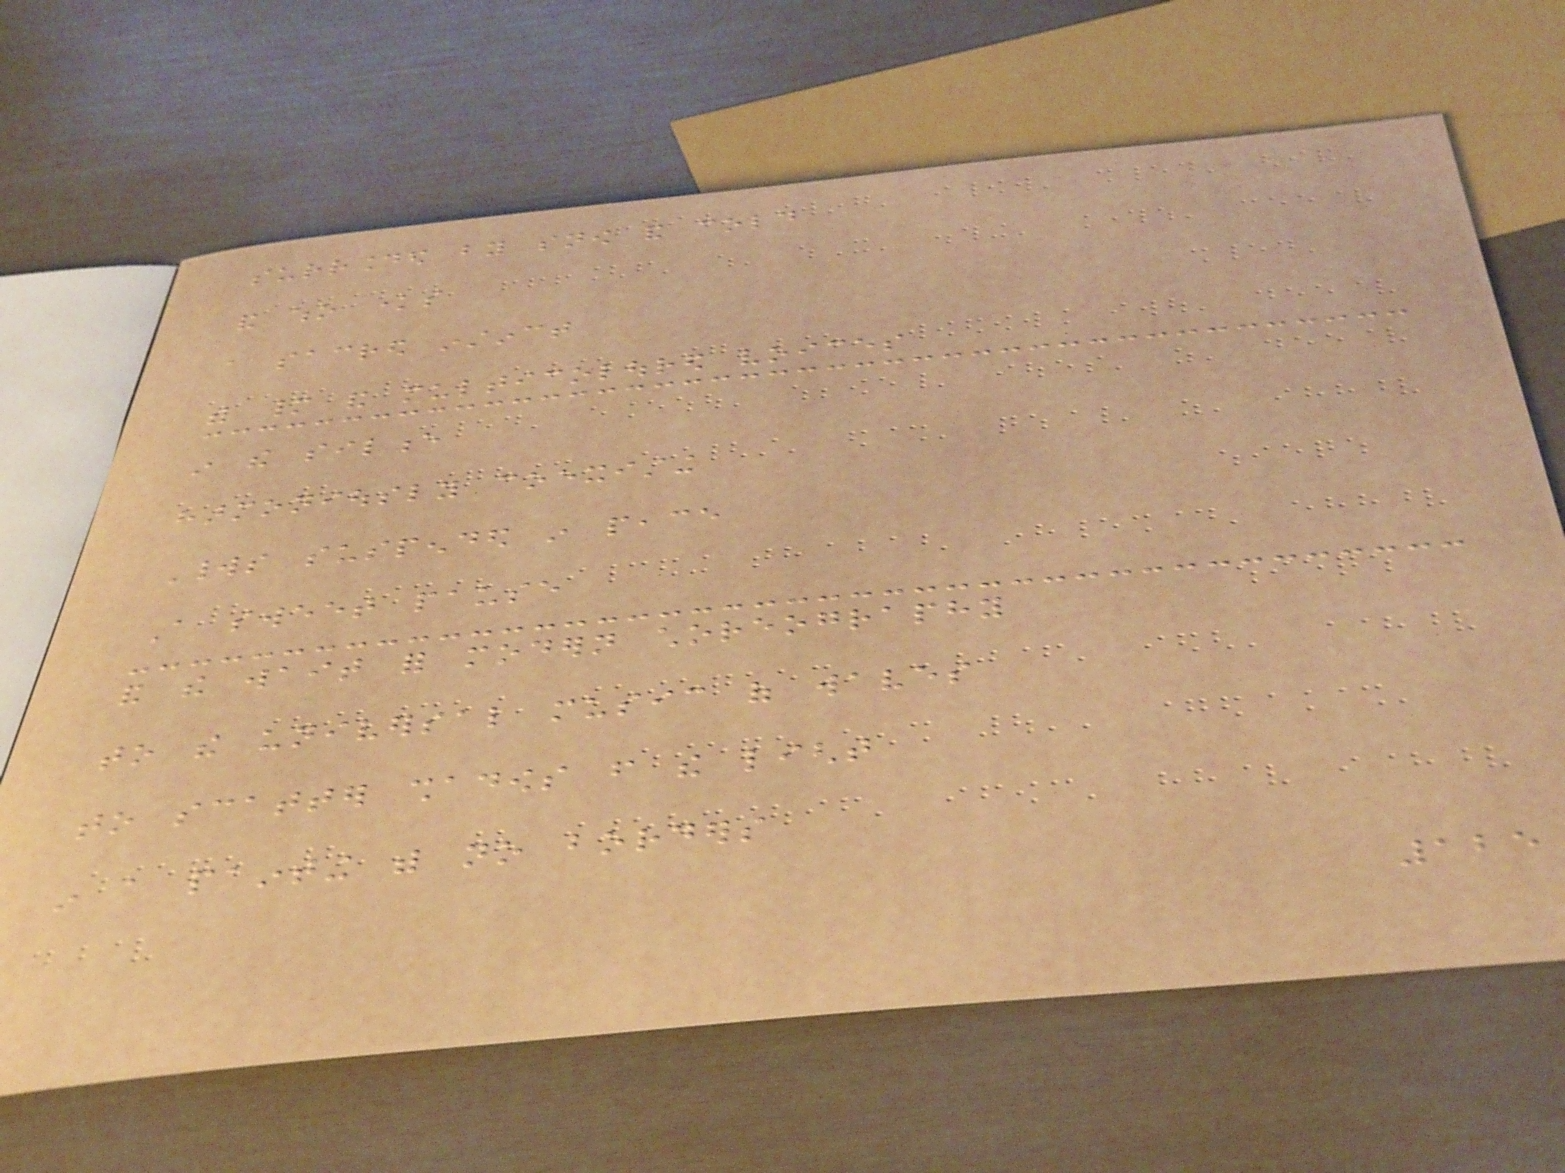surrounded by snow and cold
and who knows
a sacred instinct
with many and multicoloured voices
in the silence
harmoniously coexisting
Worlds suspended in peace
A sweet pause
and the wait for modern choreography
to the universal music of waves
to scatter shadows from the light
in a painting with no borders
125
